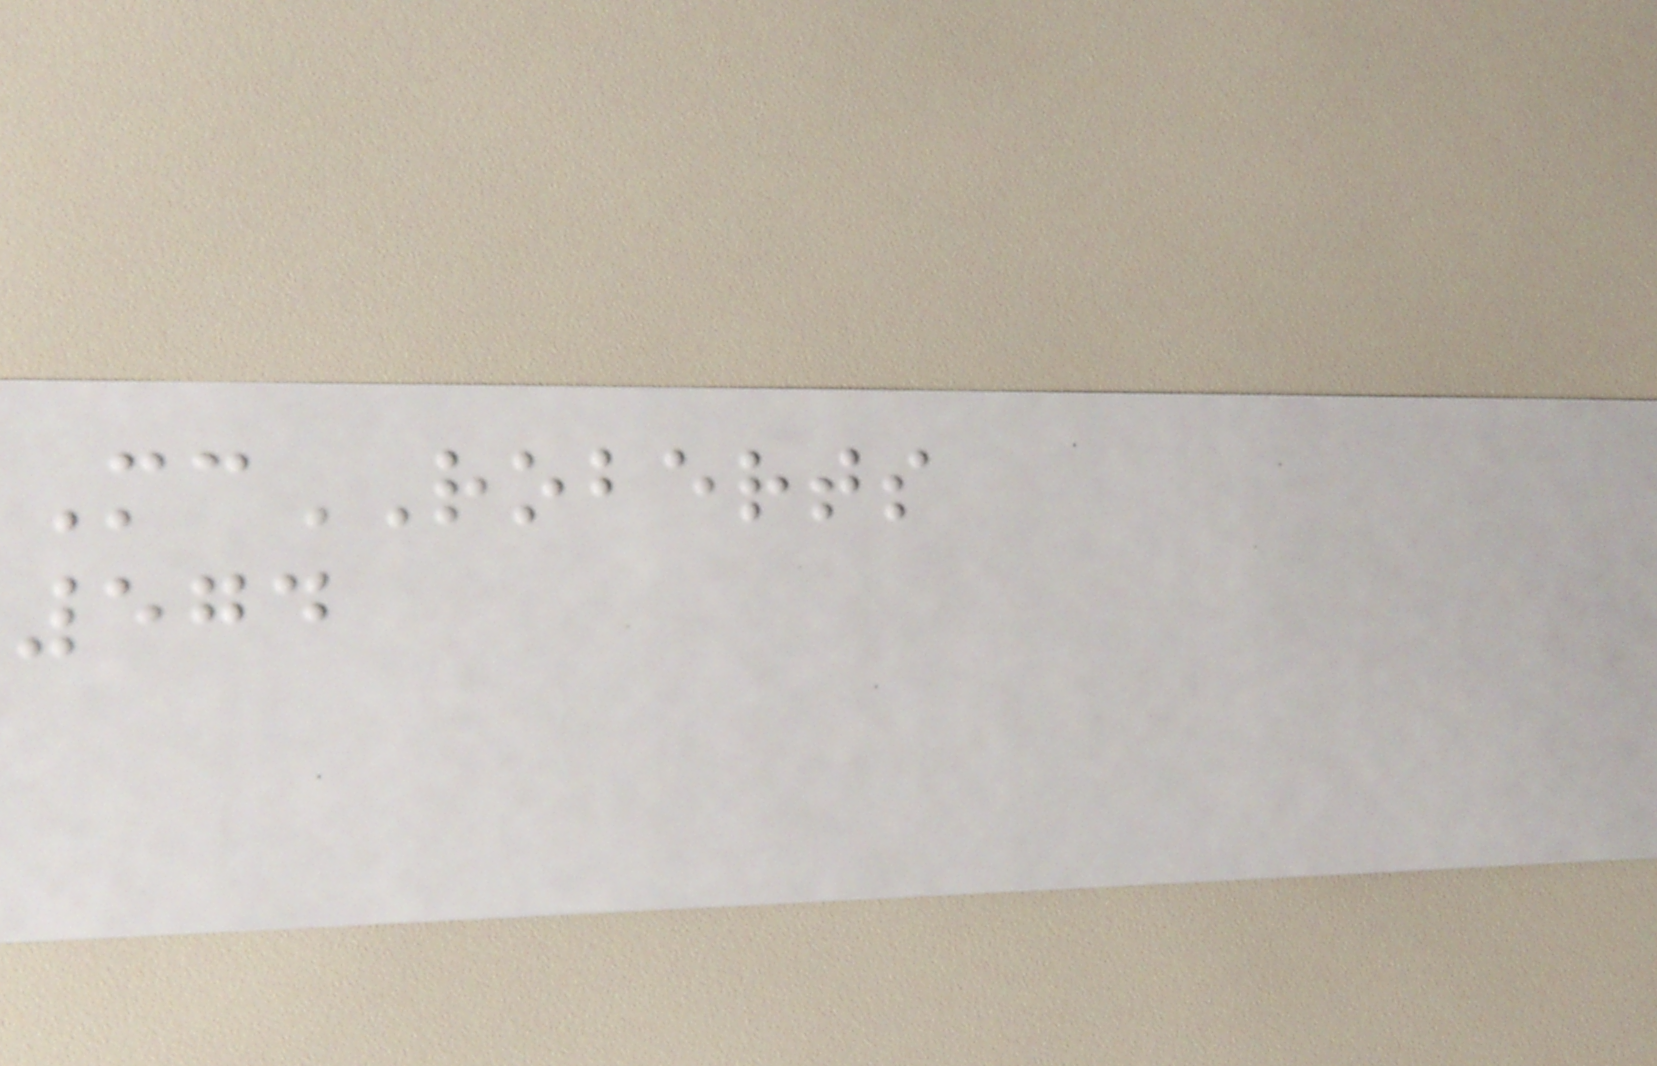McROBERTS
574
